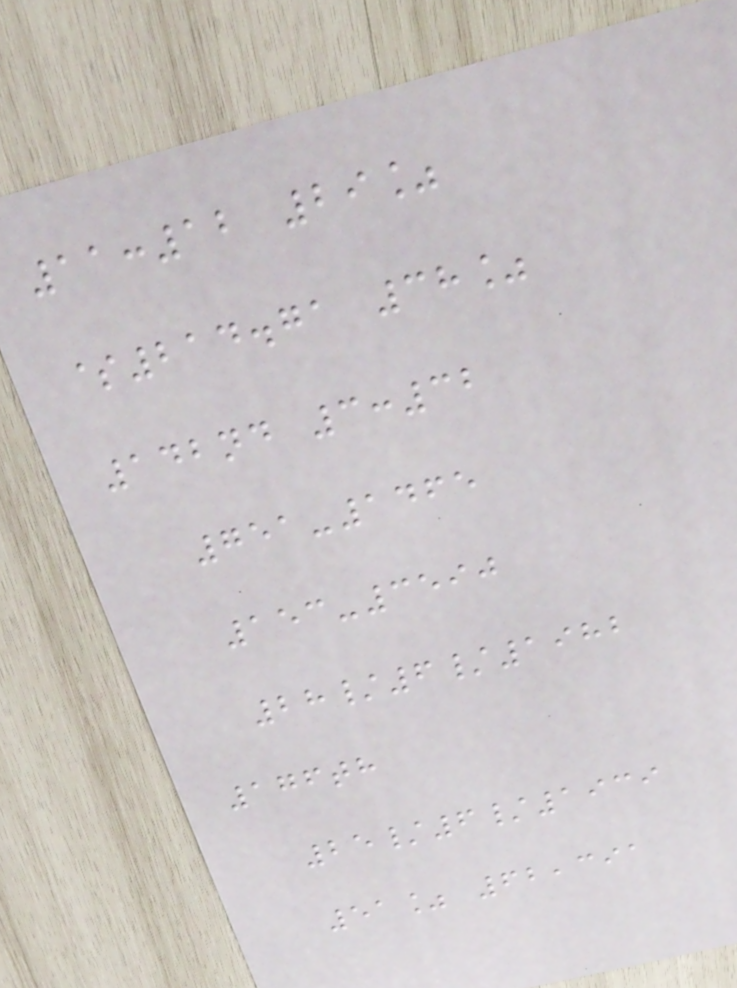11:12 29%
$214.71 38%
142nd 3:32
751-1465
153-3590
28/6/1982
176th
25/6/1939
51% 62,391
